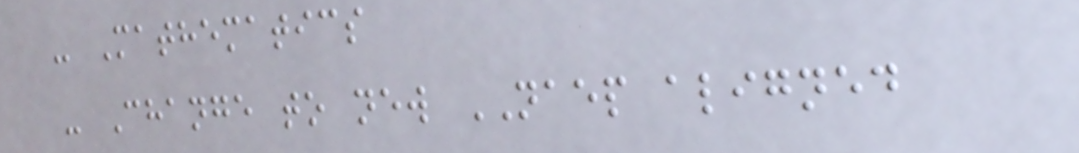- Mathematics
- Change to new NAEP aligned
